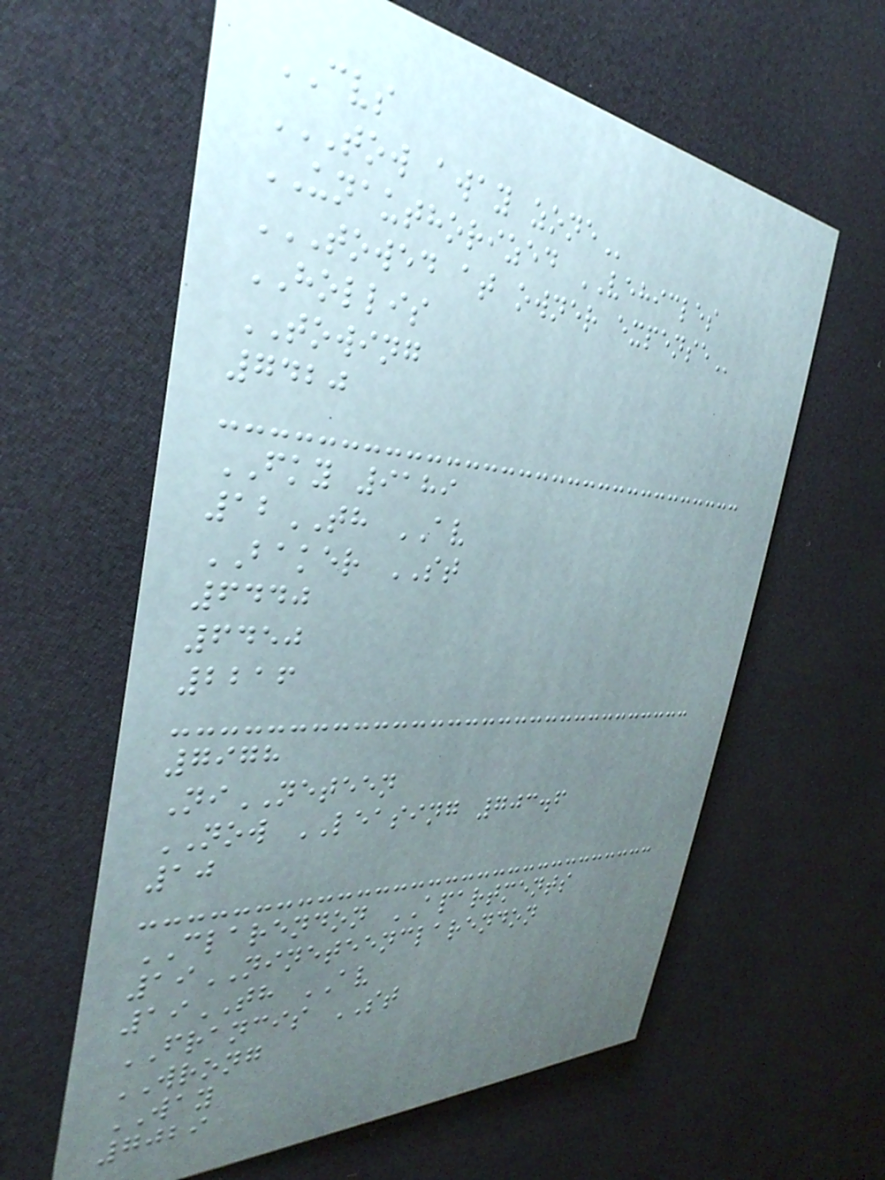CVS
TOW AWAY ZONE
UNAUTHORIZED VEHICLES
TOWED AT OWNER EXPENSE
HOLLIS
TOWING
7420
FKY 9189
12TH AV
BAKER ST
6440
6450
2216
7978
NiNETEEN
NOW LEASING 703.6
10
CLARENDON APARTMENTS
19NINETEENCLARENDON
19TH AV
FRANCIS ST
WRONG
WAY
7029
